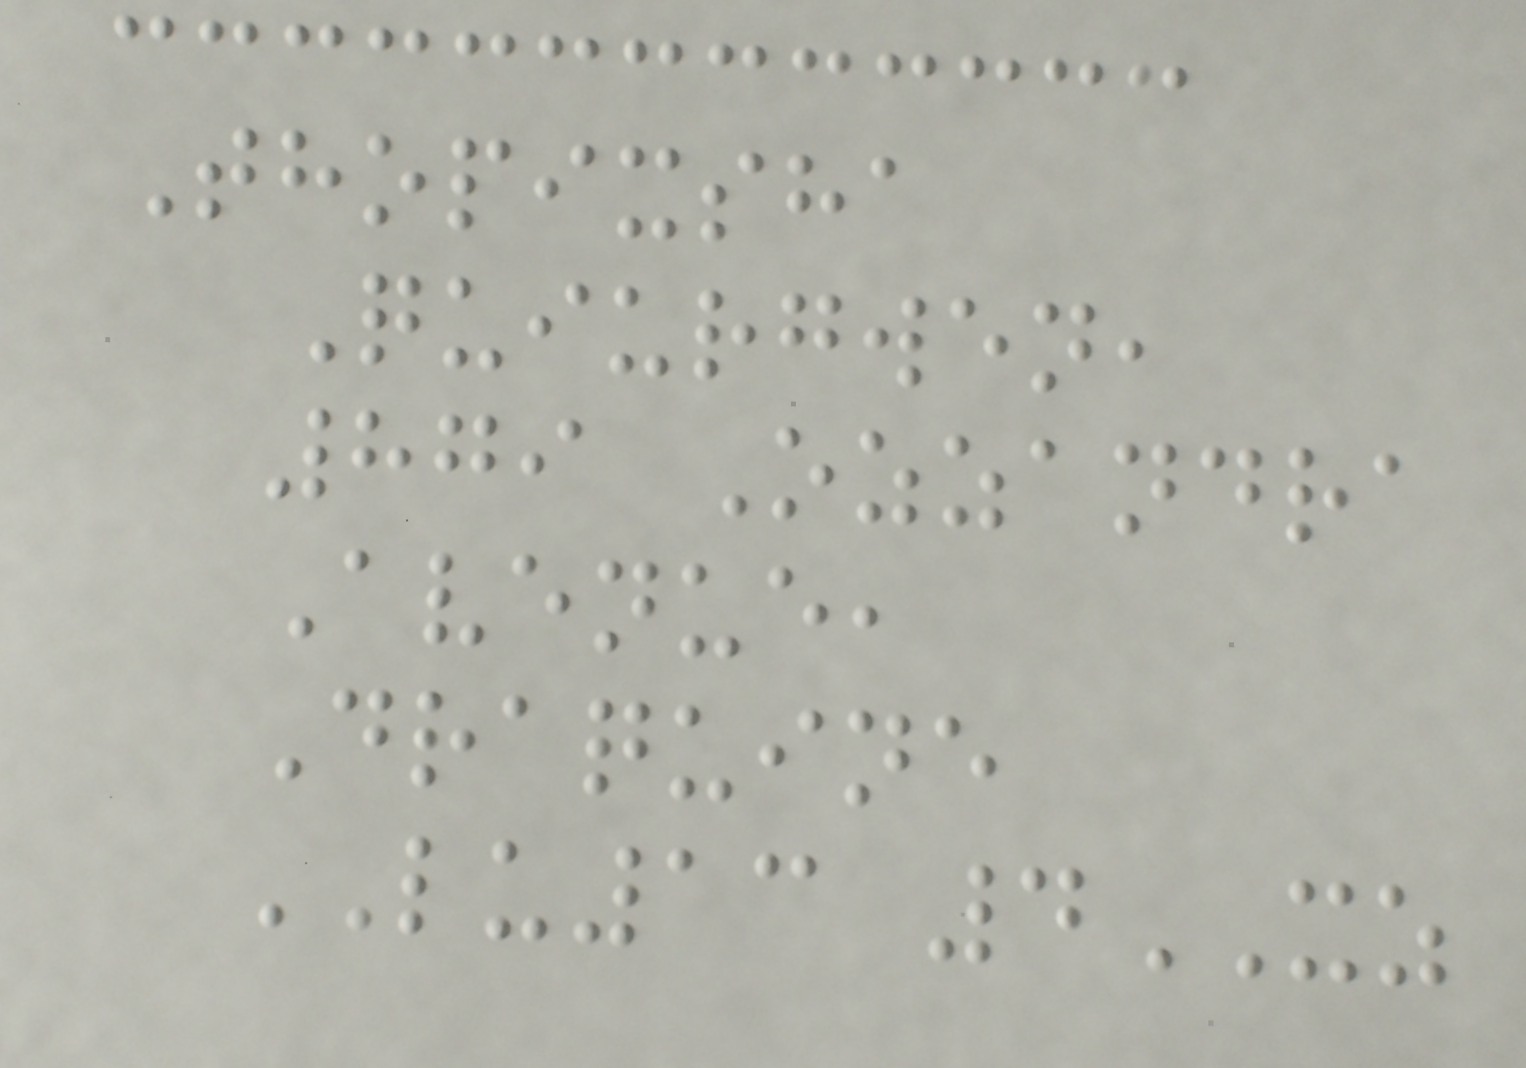Thopixsha
Quiurgwen,
879 Ozzandra
Avenue,
Draquine
LU13 4XZ
